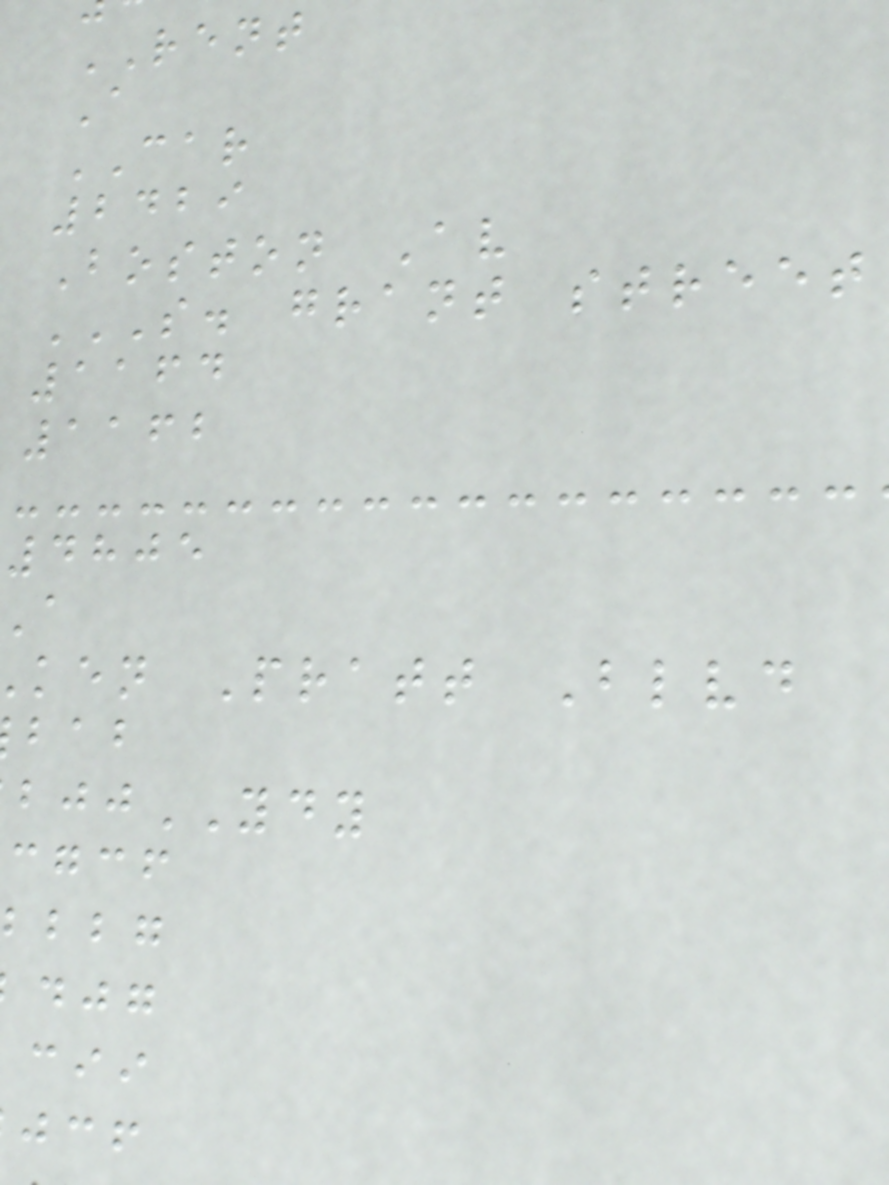RENT
A
CAR
2429
Boston Av
1164
1162
4805
ken Pratt Blvd
YDY
cgcf
